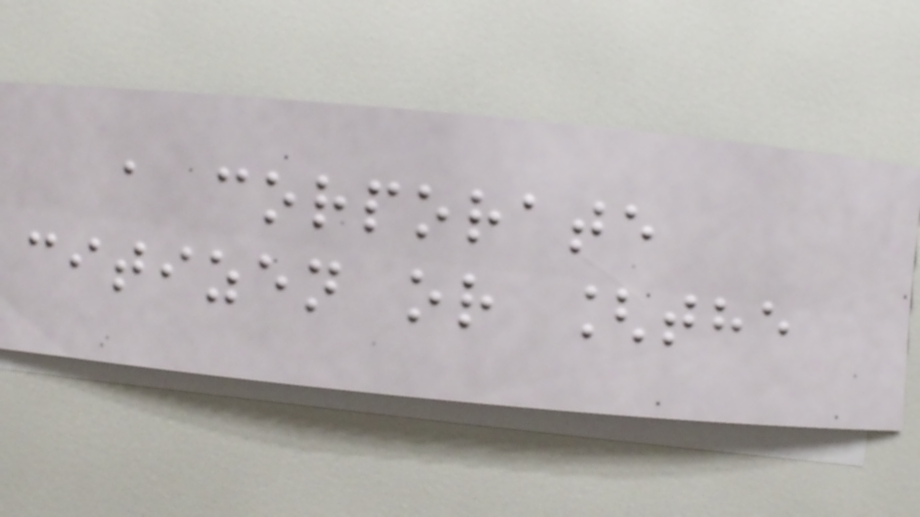a corporate
citizen or [the
